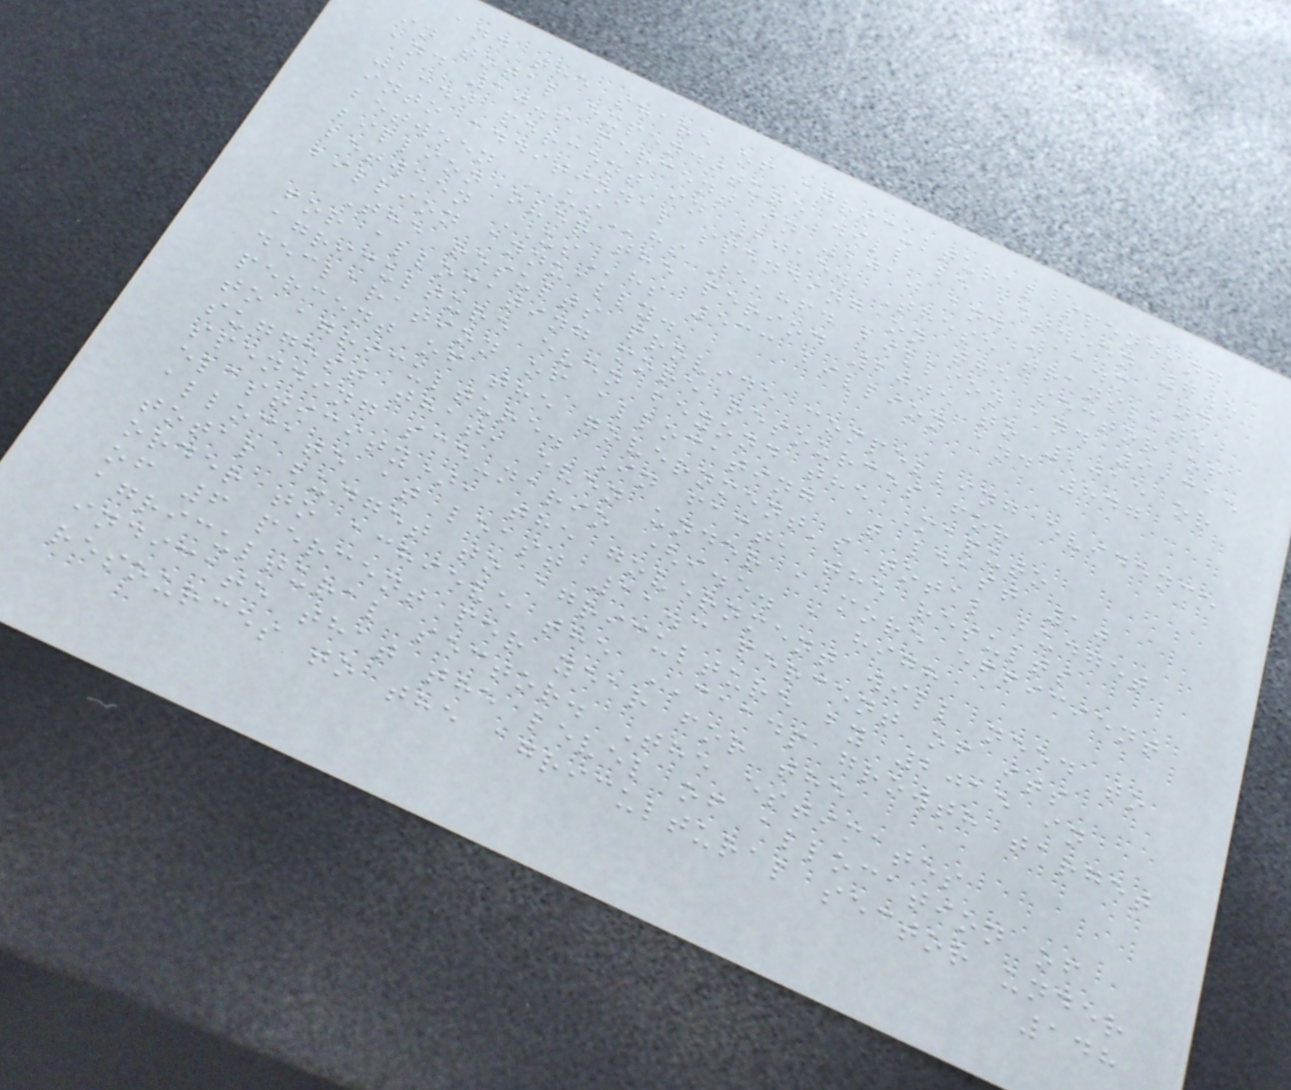and the share of agricultural spending
in total expenditure will be between 7.8
and 10.6 percent in 2010 and 11.3 and
20.0 percent in 2015. These translate
into additional spending on the sector of
between UShs 5,864 billion and 9,315
billion over the period 2005 to 2015 or
between UShs 533 billion and 847
billion annually.
The results provide compelling evidence
for allocating more resources for
agriculture even beyond the Maputo
declaration of allocating at least 10
percent of the government's total budget
to agriculture. In fact, the results
suggest that, even under a more efficient
spending sce-nario (i.e. a high
elasticity), the government will need to
allocate at least 11.3 percent of its
total budget to agriculture by 2015 in
order to achieve the CAADP growth target
of 6 percent per year for the
agricultural sector. The estimates
indicate that the level of allocation of
resources to the agricultural sector under
148
